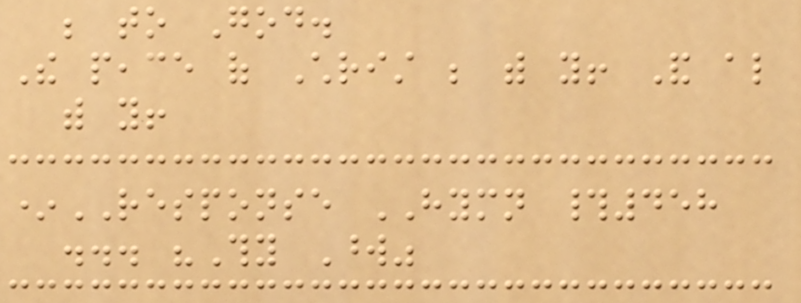be to God.
The peace of Christ be with you! And also
with you!
*RESPONSE HYMN #458
... "Thy Word"
